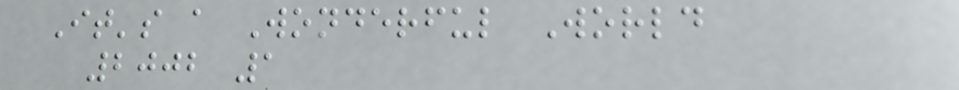It's a Wonderful World
2002 1
